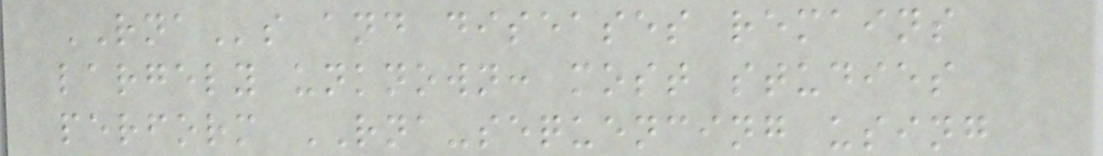RNAs and diseases remains
largely unknown: most studies
perform RNA-sequencing using
